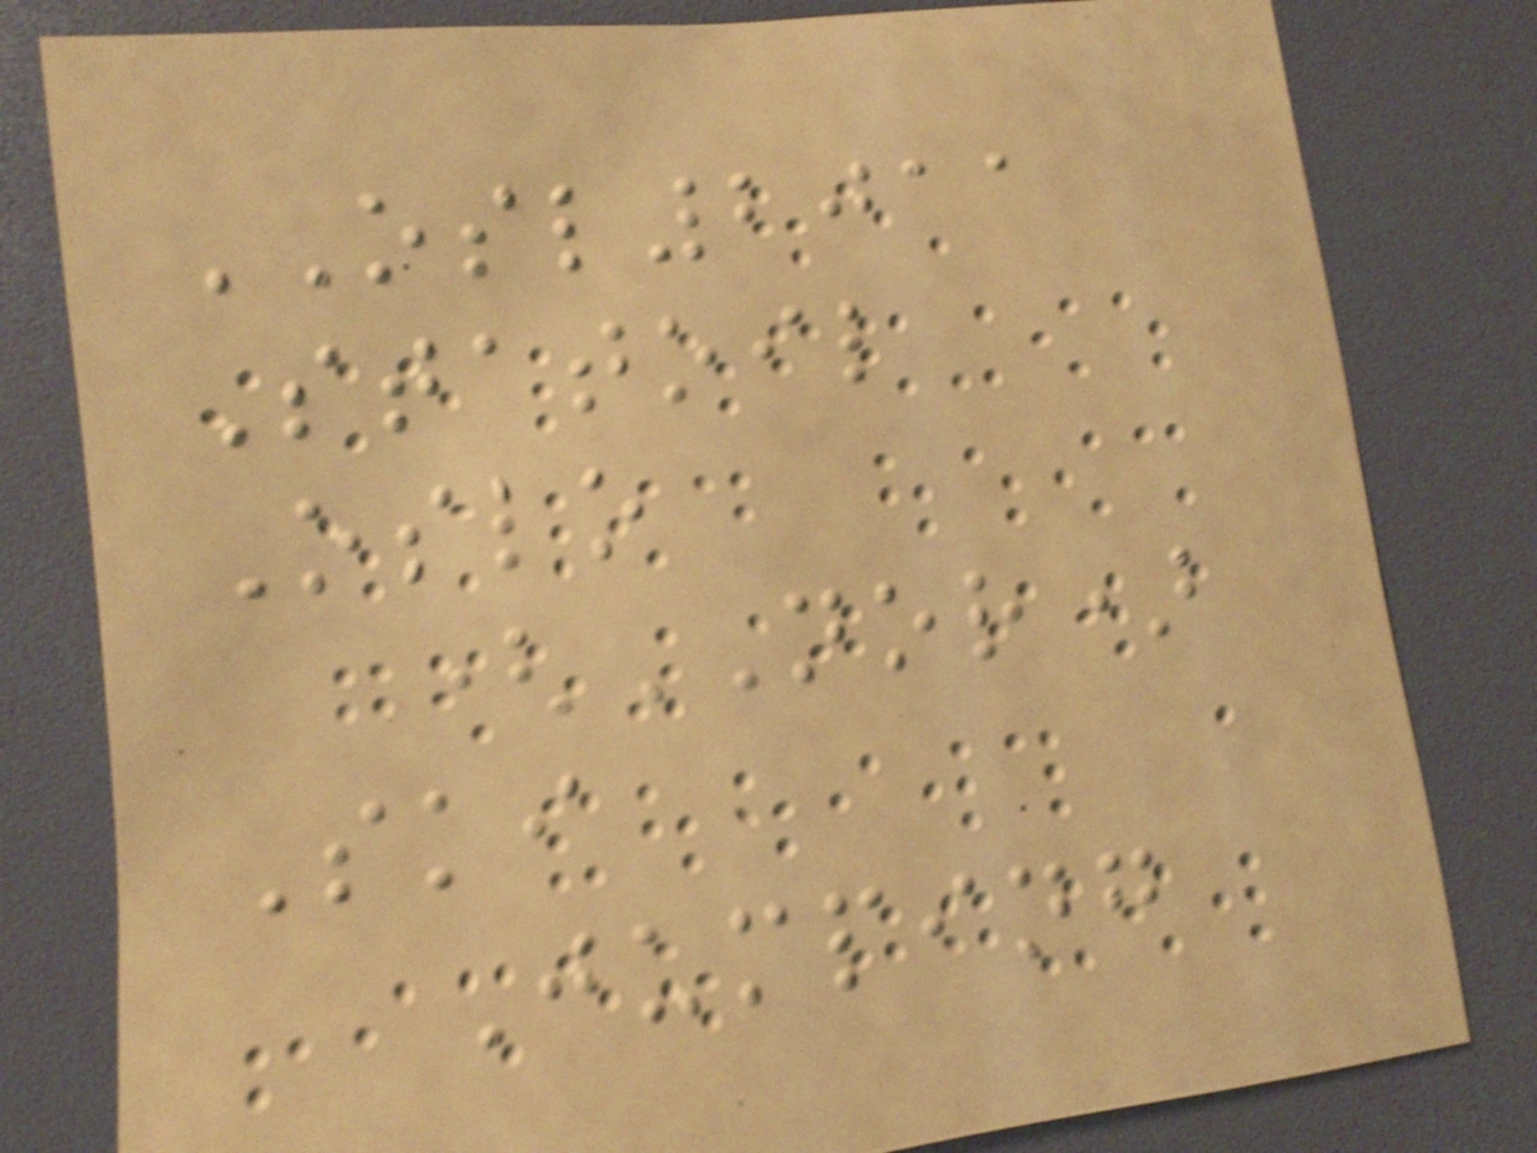OSL2011
Statoil
Oslo
(NOR)
Ski
Jumping
